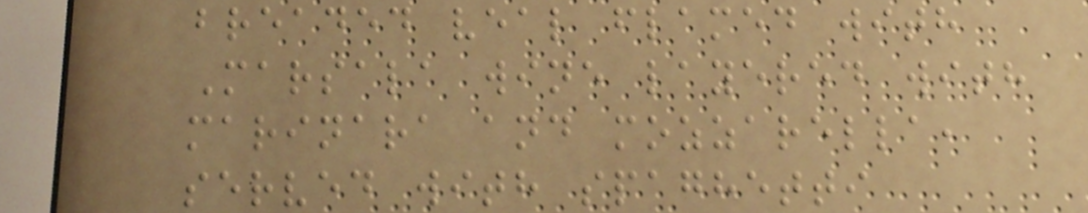breaded veal flamed with
Marsala wine layered with
marinara and mozzarella,
served with spaghetti
